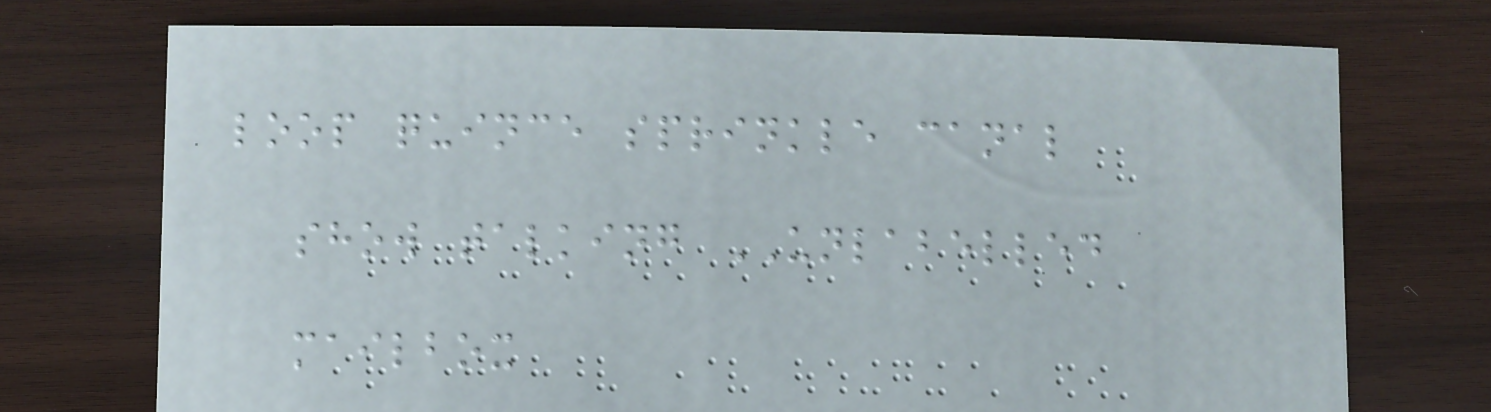loop quince sprinkle canal
show talking UNLABELLED
mailbox
